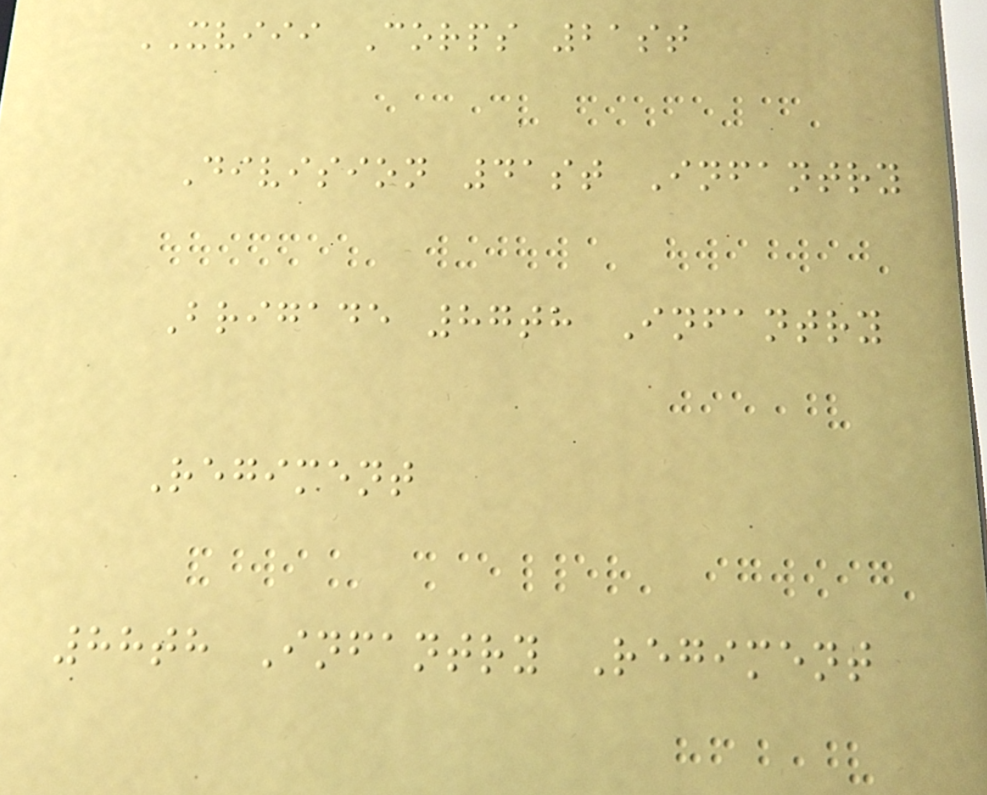XVIII Corps 21st
Division 41st Infantry
Brigade 87th Infantry
Regiment
88th Infantry Regiment
